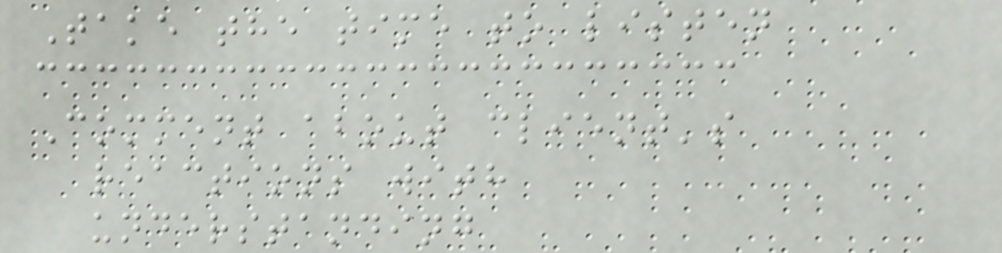Take the time to listen
Comment about client's
reactions with
understanding
